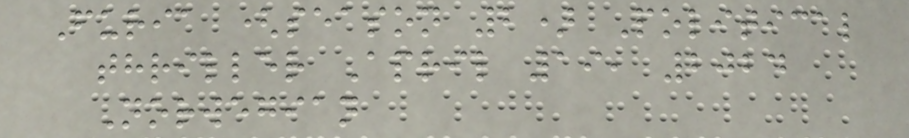Furia (season 2) Political
thriller April 19, 2024
Norwegian
